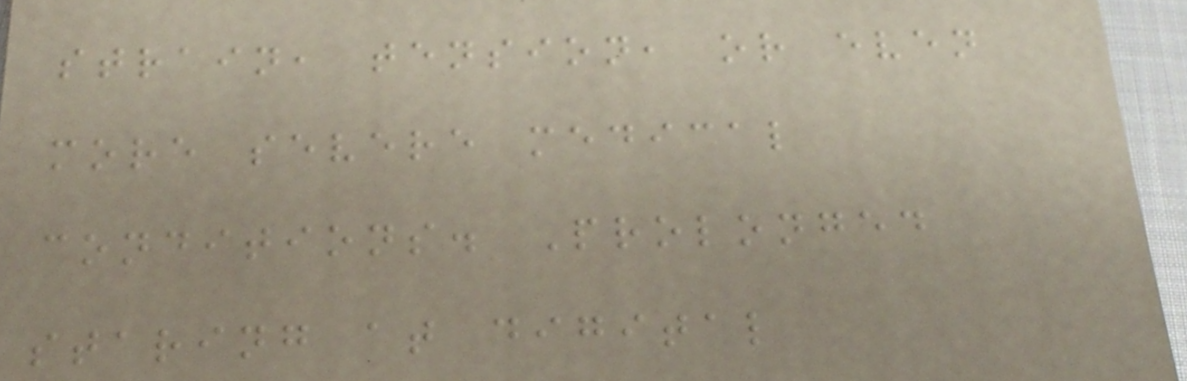strain, tension, or even
more severe medical
conditions. Prolonged
staring at digital
